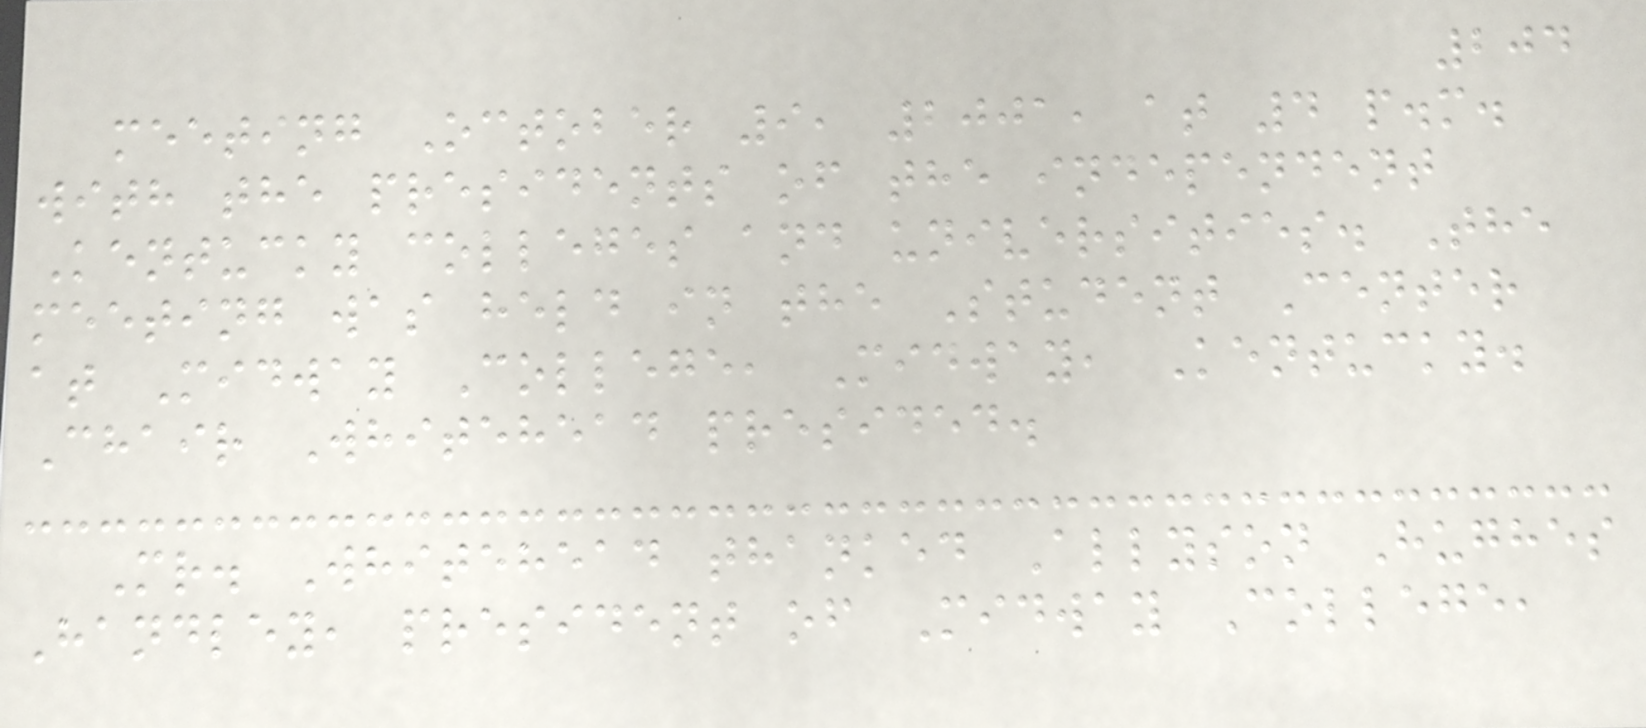204
meeting October 9, 2001, at 4 p.m.
with the presidents of the independent
Kentucky colleges and universities. The
meeting was held in the Student Center
at Midway College, Midway, Kentucky.
Chair Whitehead presided.
Mr. Whitehead thanked Allyson Hughes
Handley, president of Midway College,
